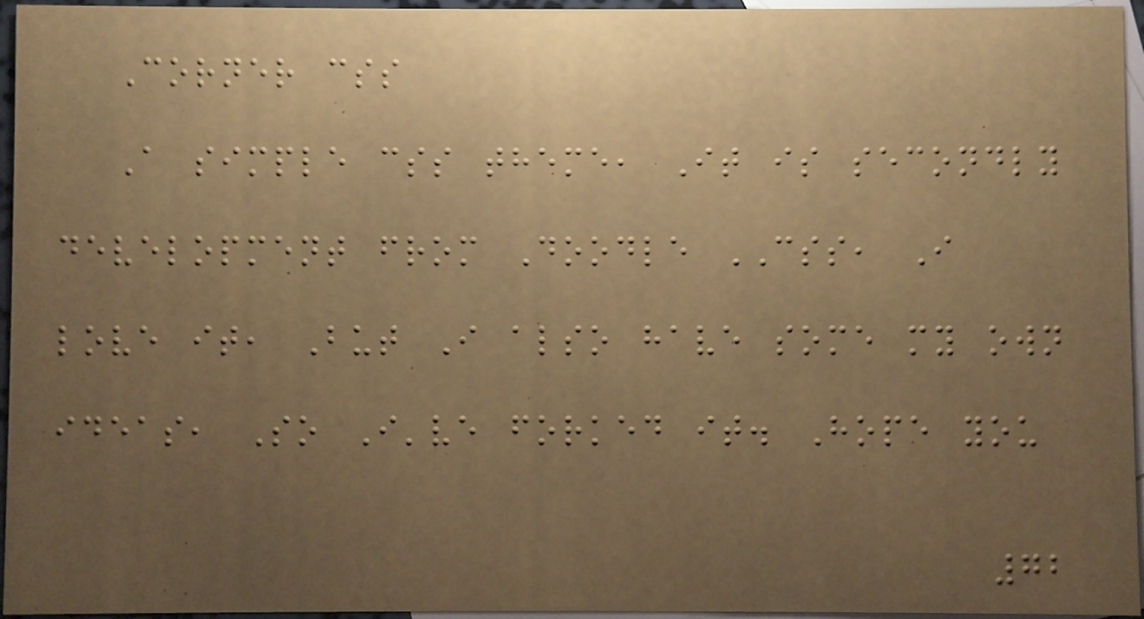Corner css
A simple css theme, It is secondly
development from Doodle CSS, I
love it, But I also have some my own
ideas, So I've forked it. Hope you
72
